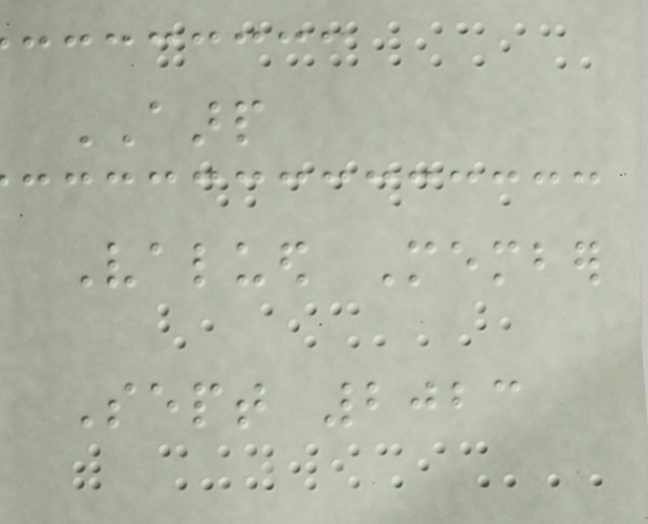AARP
Valued Member
Sept 2023
